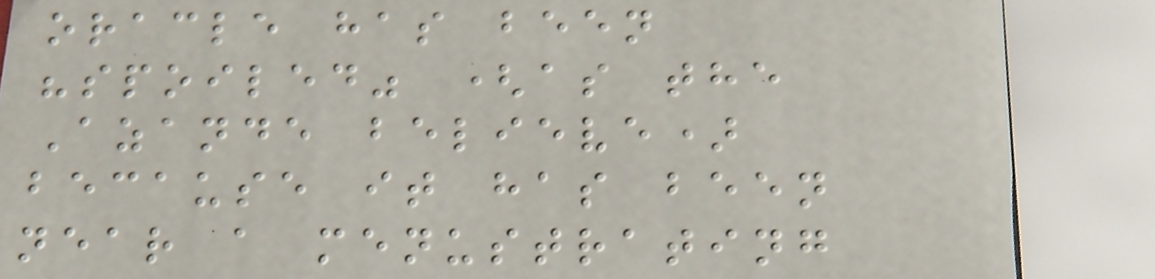oracle has been
"spoiled" (as the
Azande believe)
because it has been
near a menustrating
